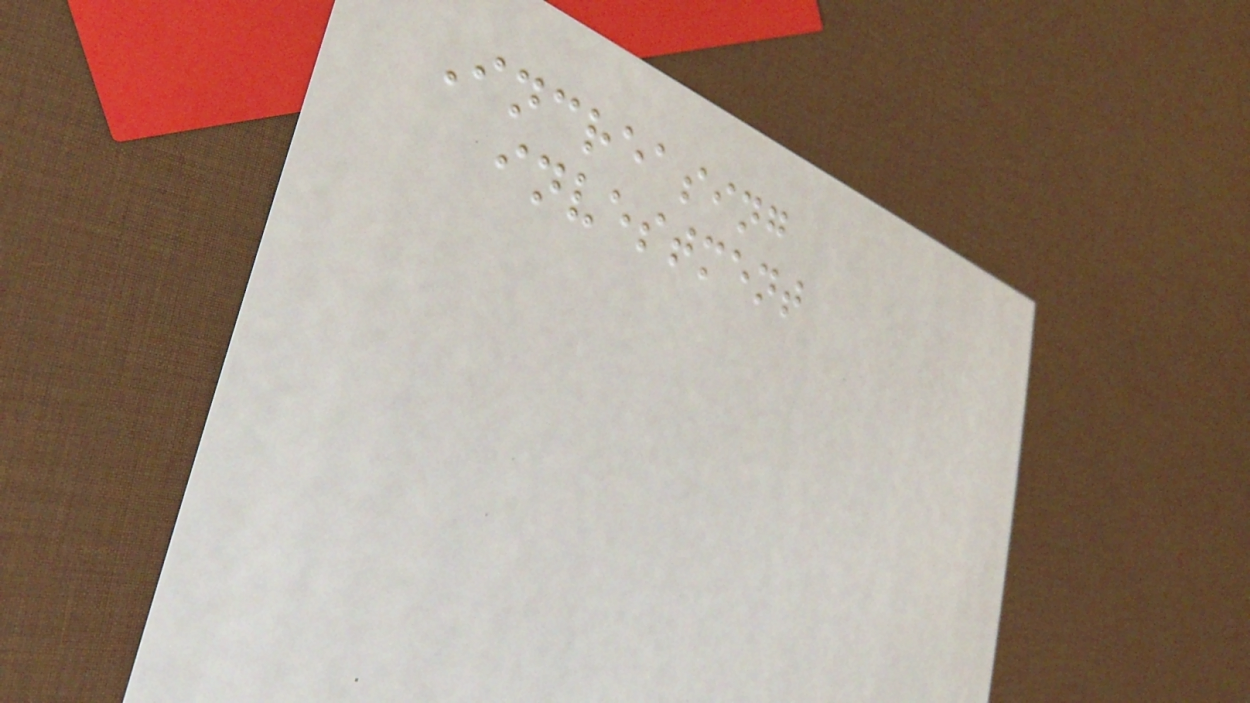Increasing
investment
